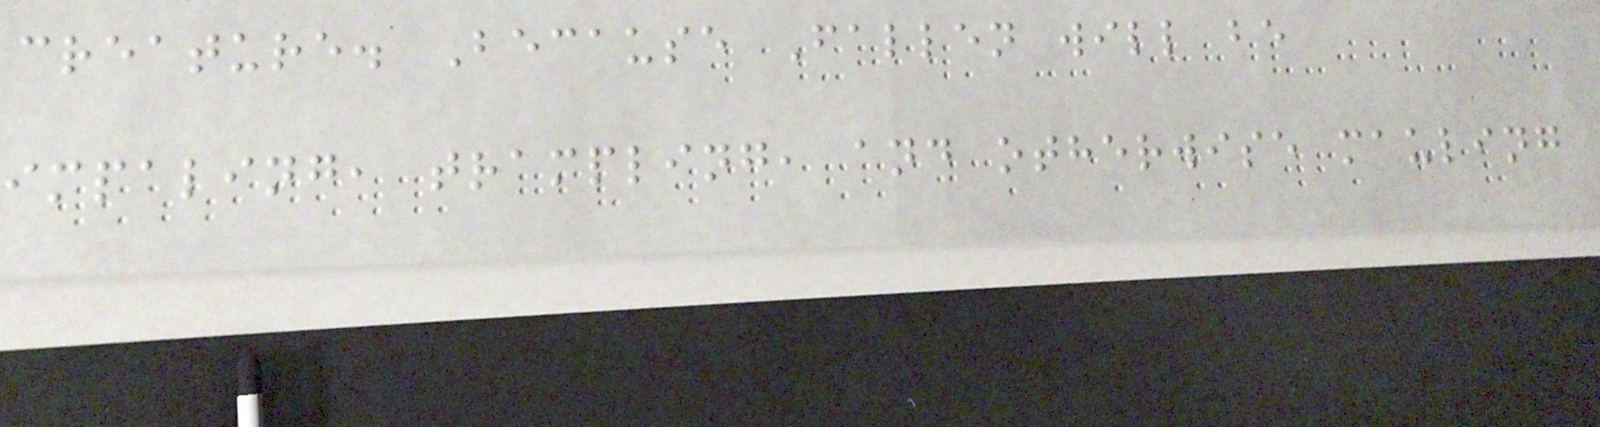creature. Because Fallen will be
impaling, trampling, and otherwise mauling
